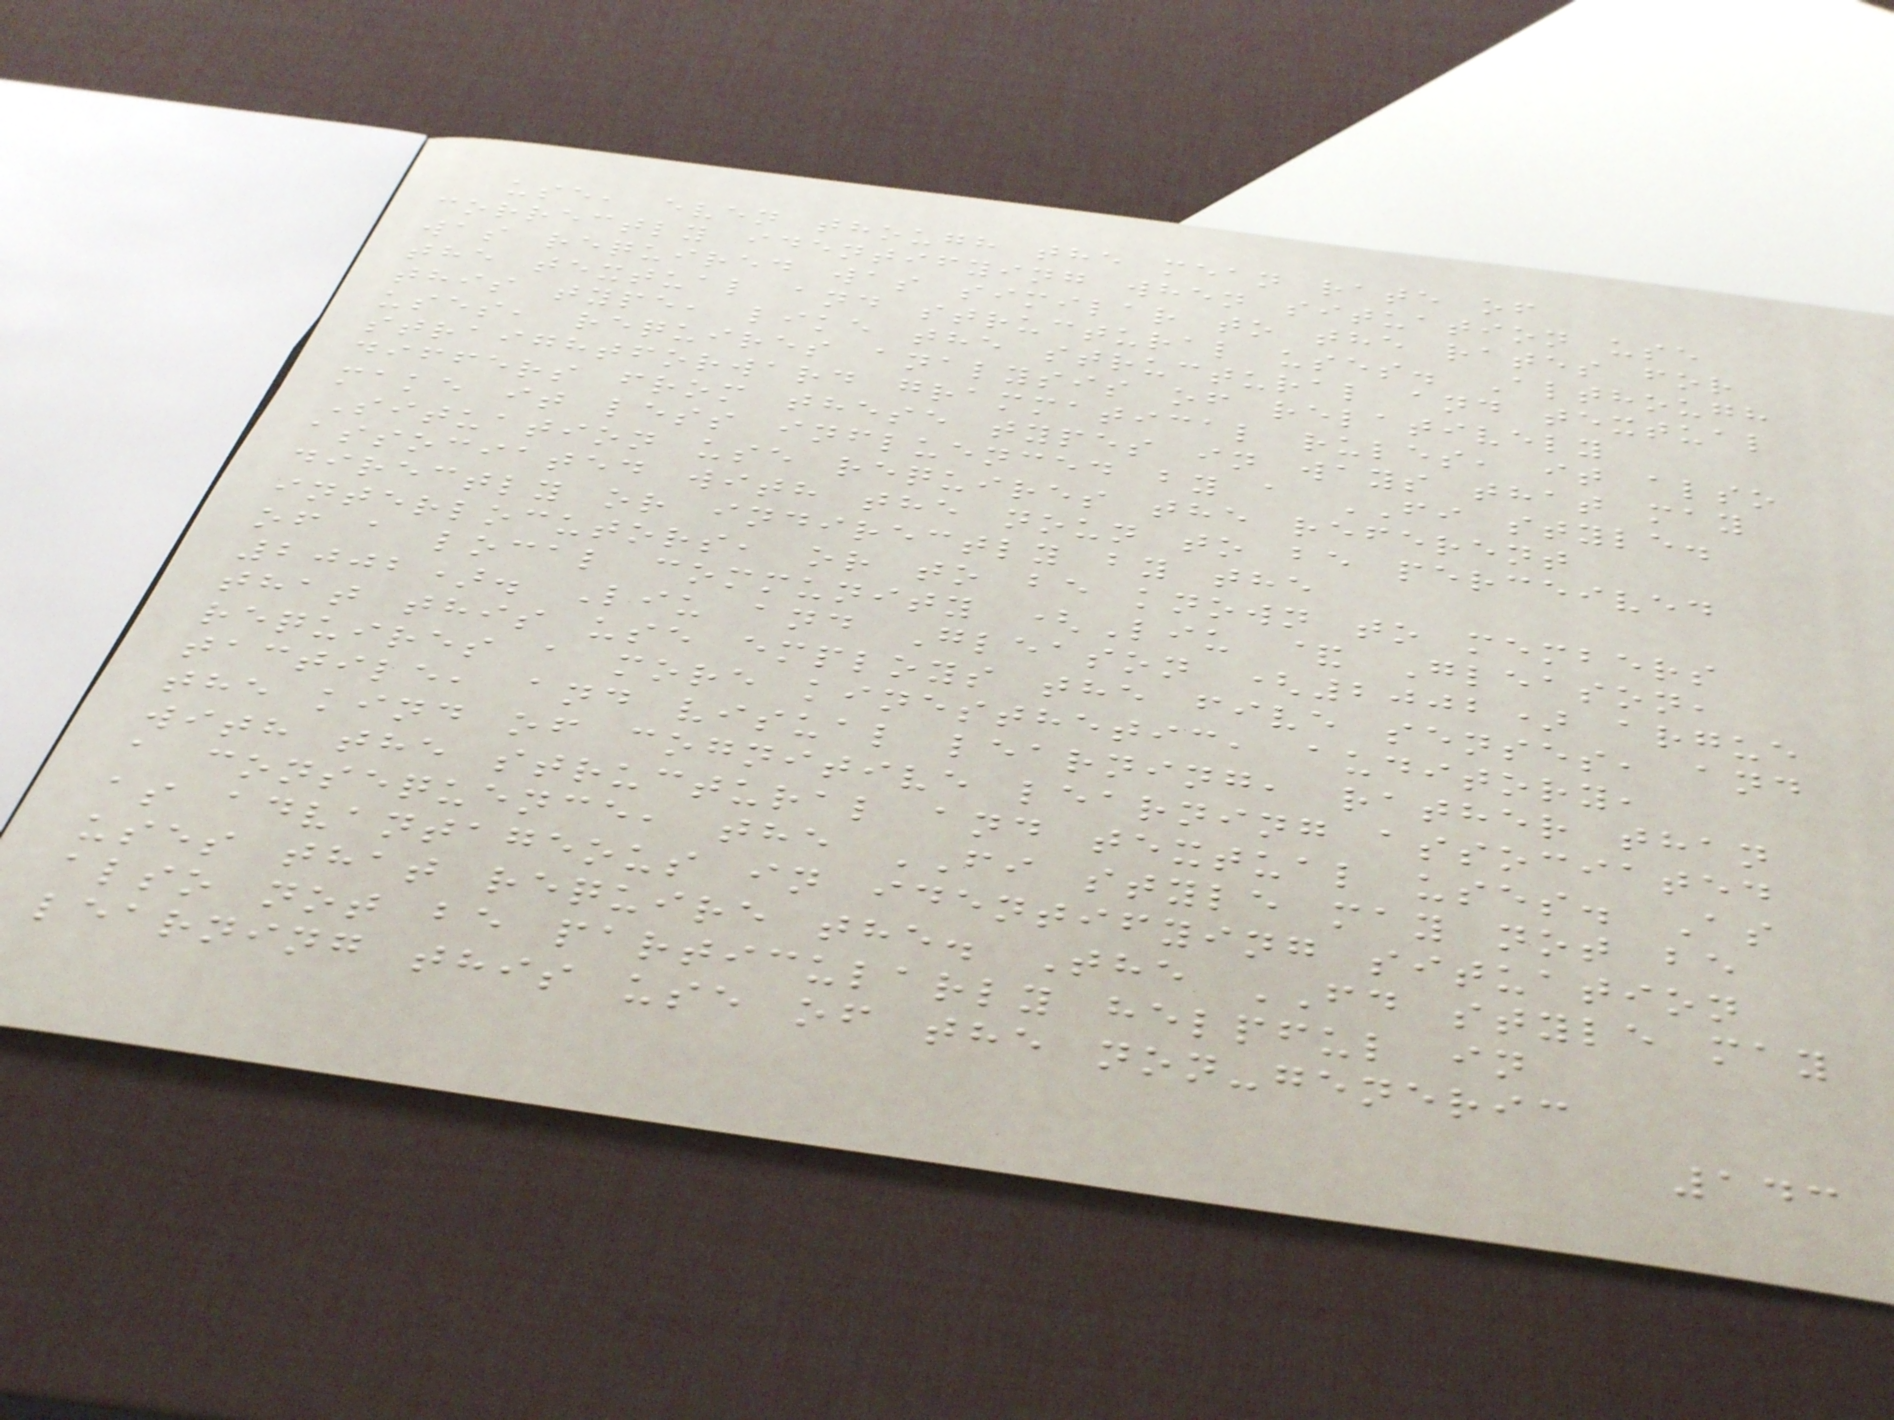use, even though the mean rate of
correctly identifying when situation use
was required was similar to the rates for
the textual and structural uses. Although
this type, like the structural and textual
uses, requires analysis of relatively
straightforward grammatical rules, it also
differs from these types in ways that may
make it less influenced by a FI style.
Situation use requires the referent
associated with the noun to be perceived
directly or indirectly by the
interlocutors, or to be known to members
of a local community (Liu & Gleason,
2002). Liu and Gleason (2002) argue
that this use employs the five senses, and
requires a more kinesthetic, auditory,
tactile, and visual learning, rather than
the kind of cognitive learning associated
with the structural and textual uses. As
a consequence, the FI style may not be
as advantageous in identifying situation
uses that require the. The FD style may
also not be particularly helpful in
learning this use of the non-generic
143
